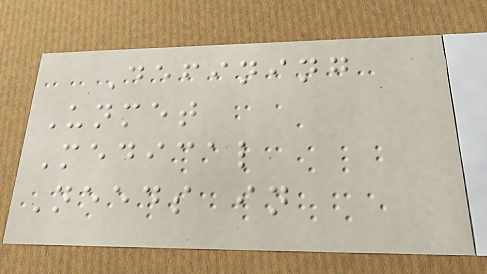Defining
Unmet
Medical
Needs in
